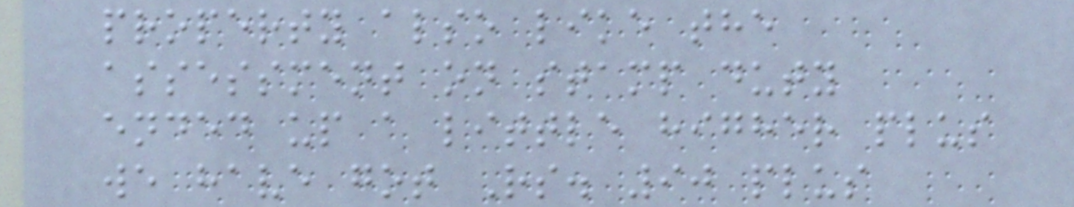property also like the
assessment on stamp duty
ended up a little higher plus
we have got Rs. 90 plus
